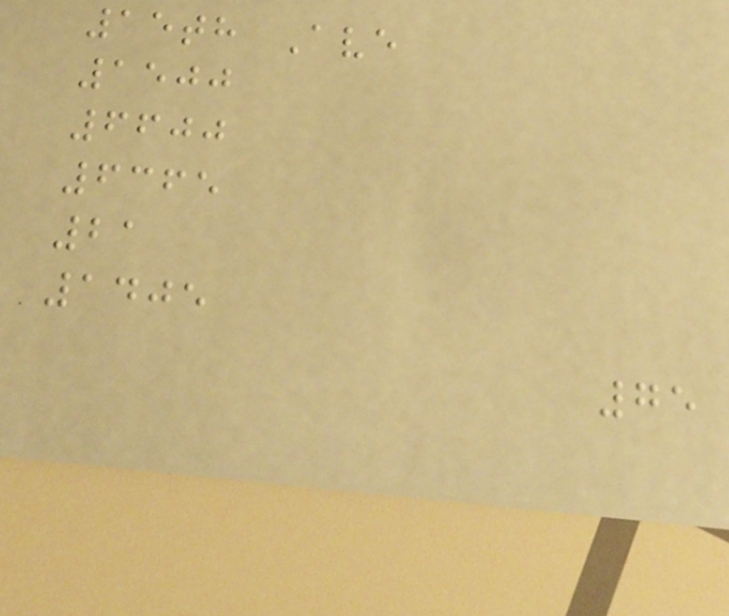15th Ave
1500
6600
6365
21
1405
75
